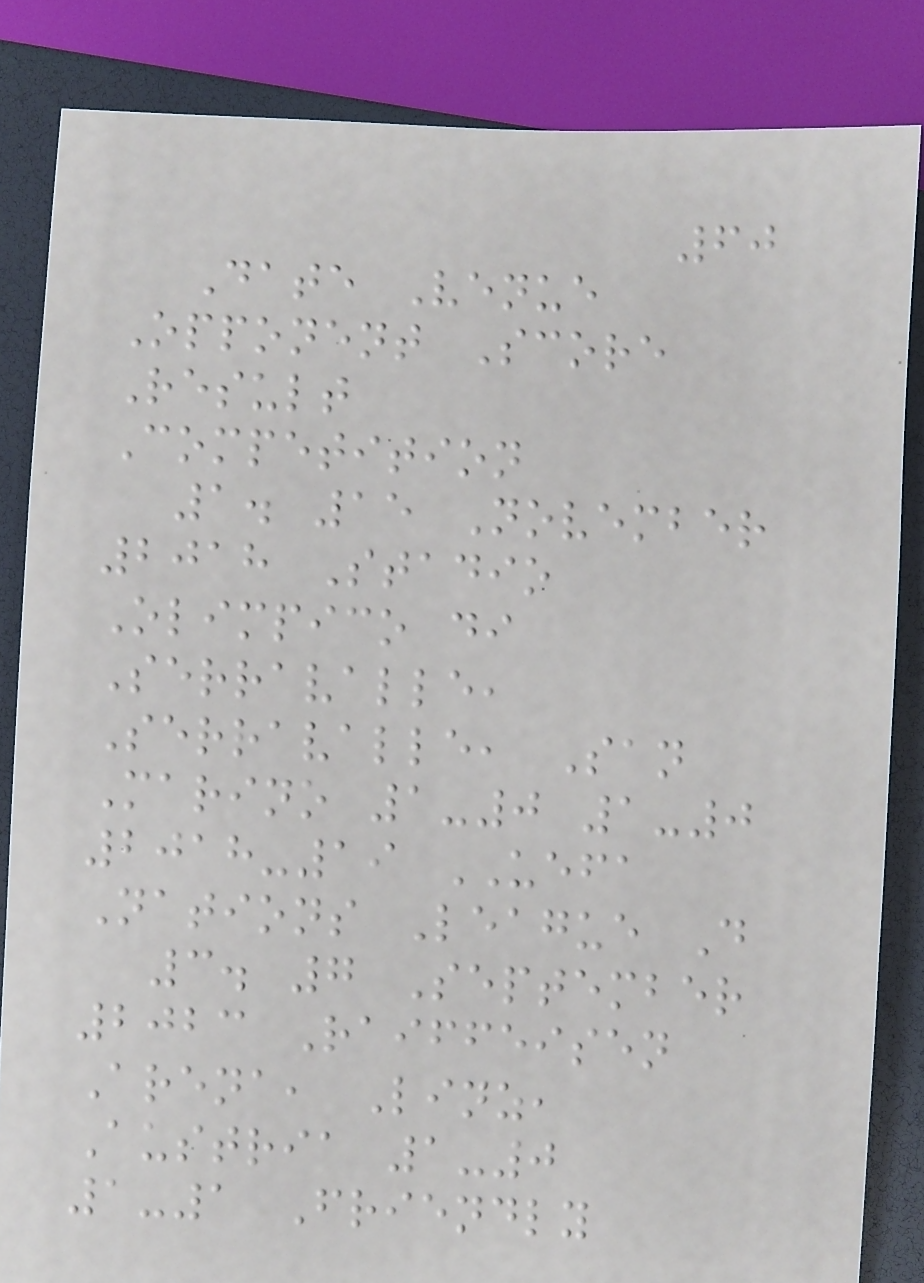60
Date Venue
Opponent Score
Result
Competition
1. 15 November
2018 Stadio
Olimpico di
Serravalle,
Serravalle, San
Marino 1-0 1-0
2018-19 UEFA
Nations League D
3. 7 September
2023 Raiffeisen
Arena, Linz,
Austria 1-0
1-1 Friendly
